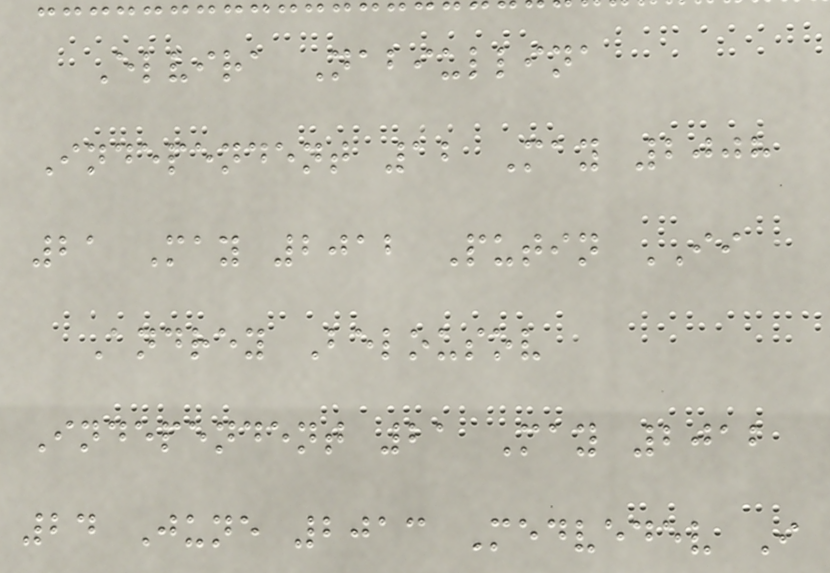Elvira Nabiullina
Independent 12 May 2008
21 May 2012 Putin II
Andrey Belousov
Independent 21 May 2012
24 June 2013 Medvedev I
